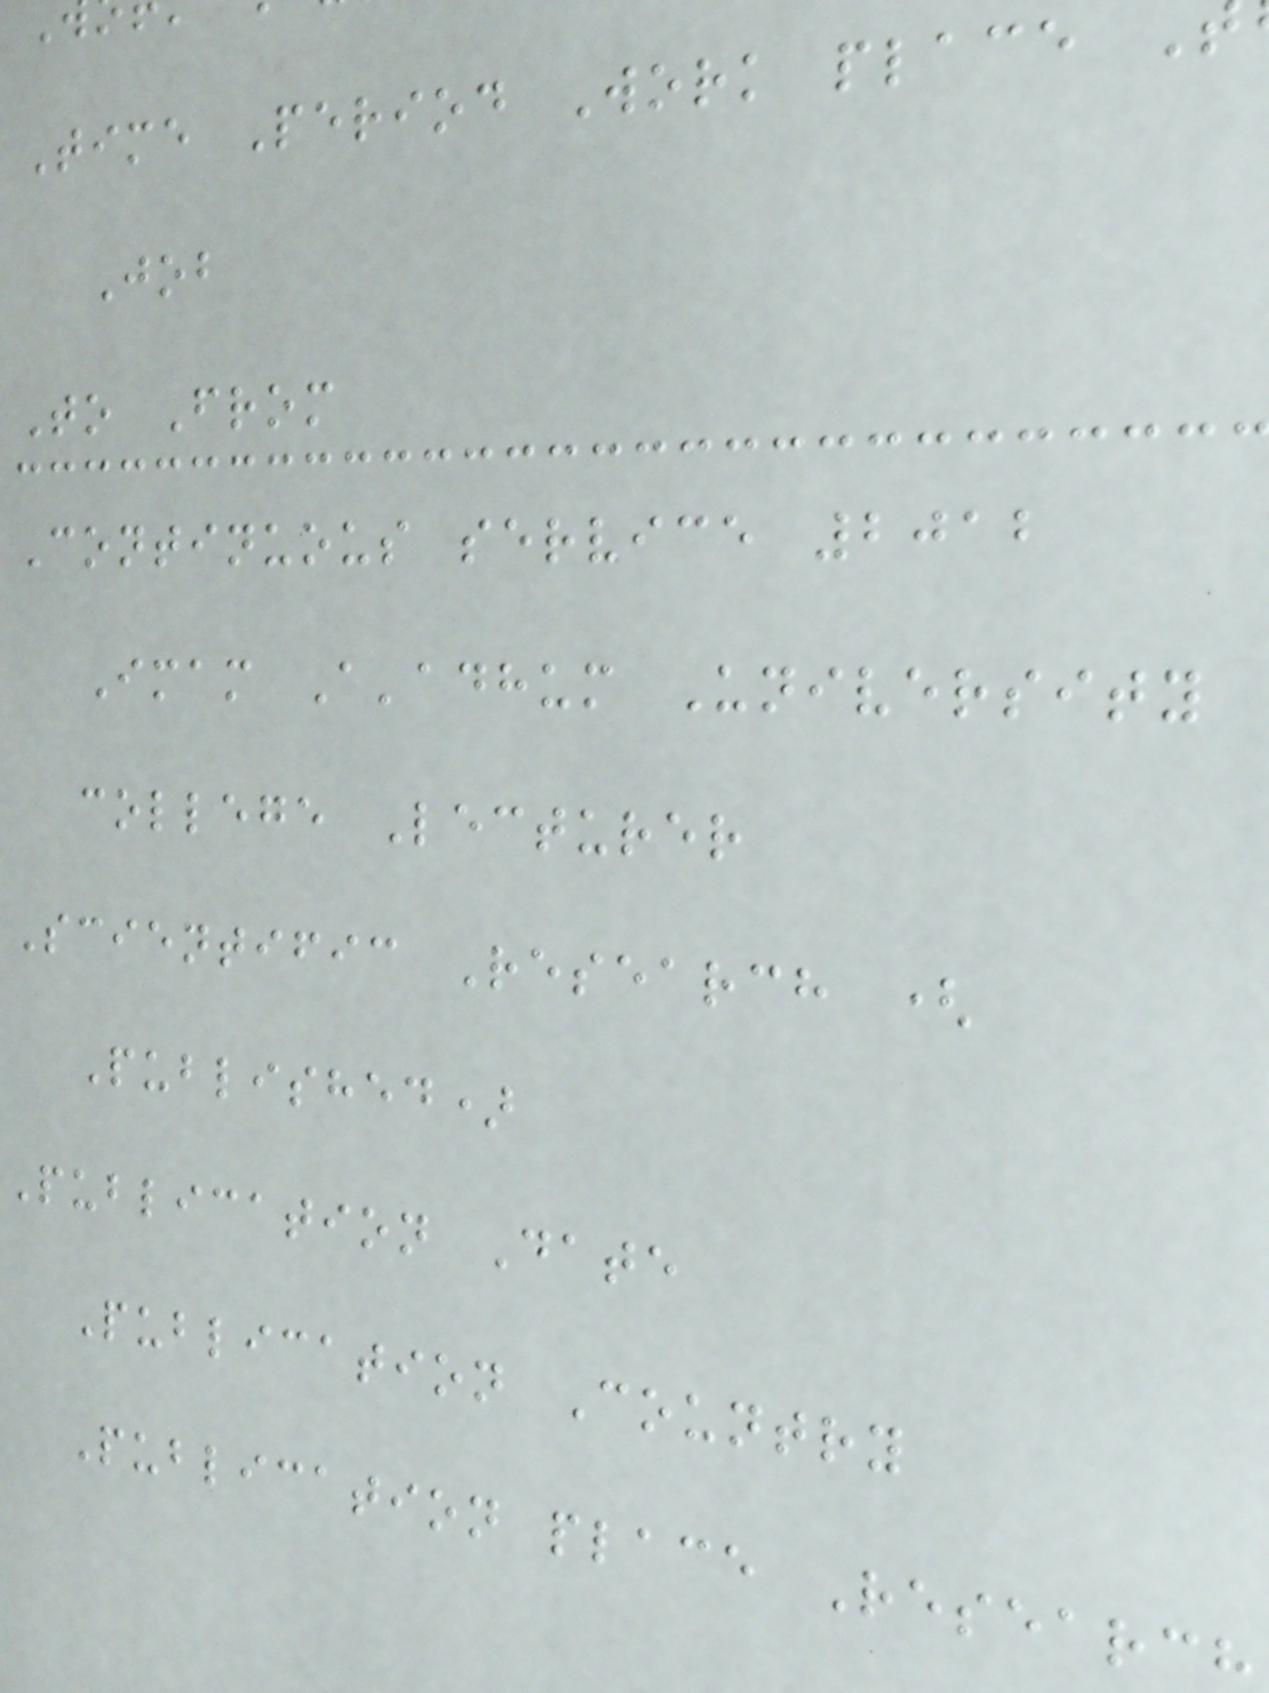Time Period Work place
Job
To From
Continuous service 2012
Imam A'adhum University
college Lecturer
Scientific Research (
Published)
Publication Date
Publication Country
Publication place Researc
